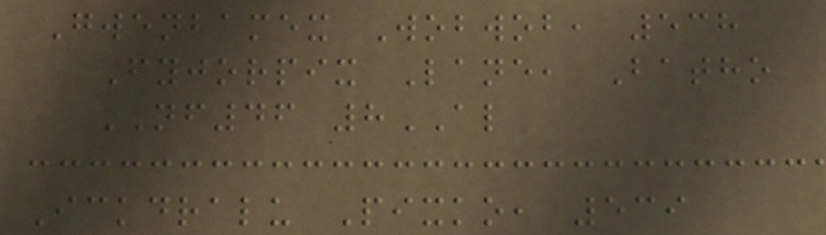Gwenbamex Wobwob, 538
Fyjorpix Lane, Batho
NF46 8AL
Ickdralu Pixko, 539
